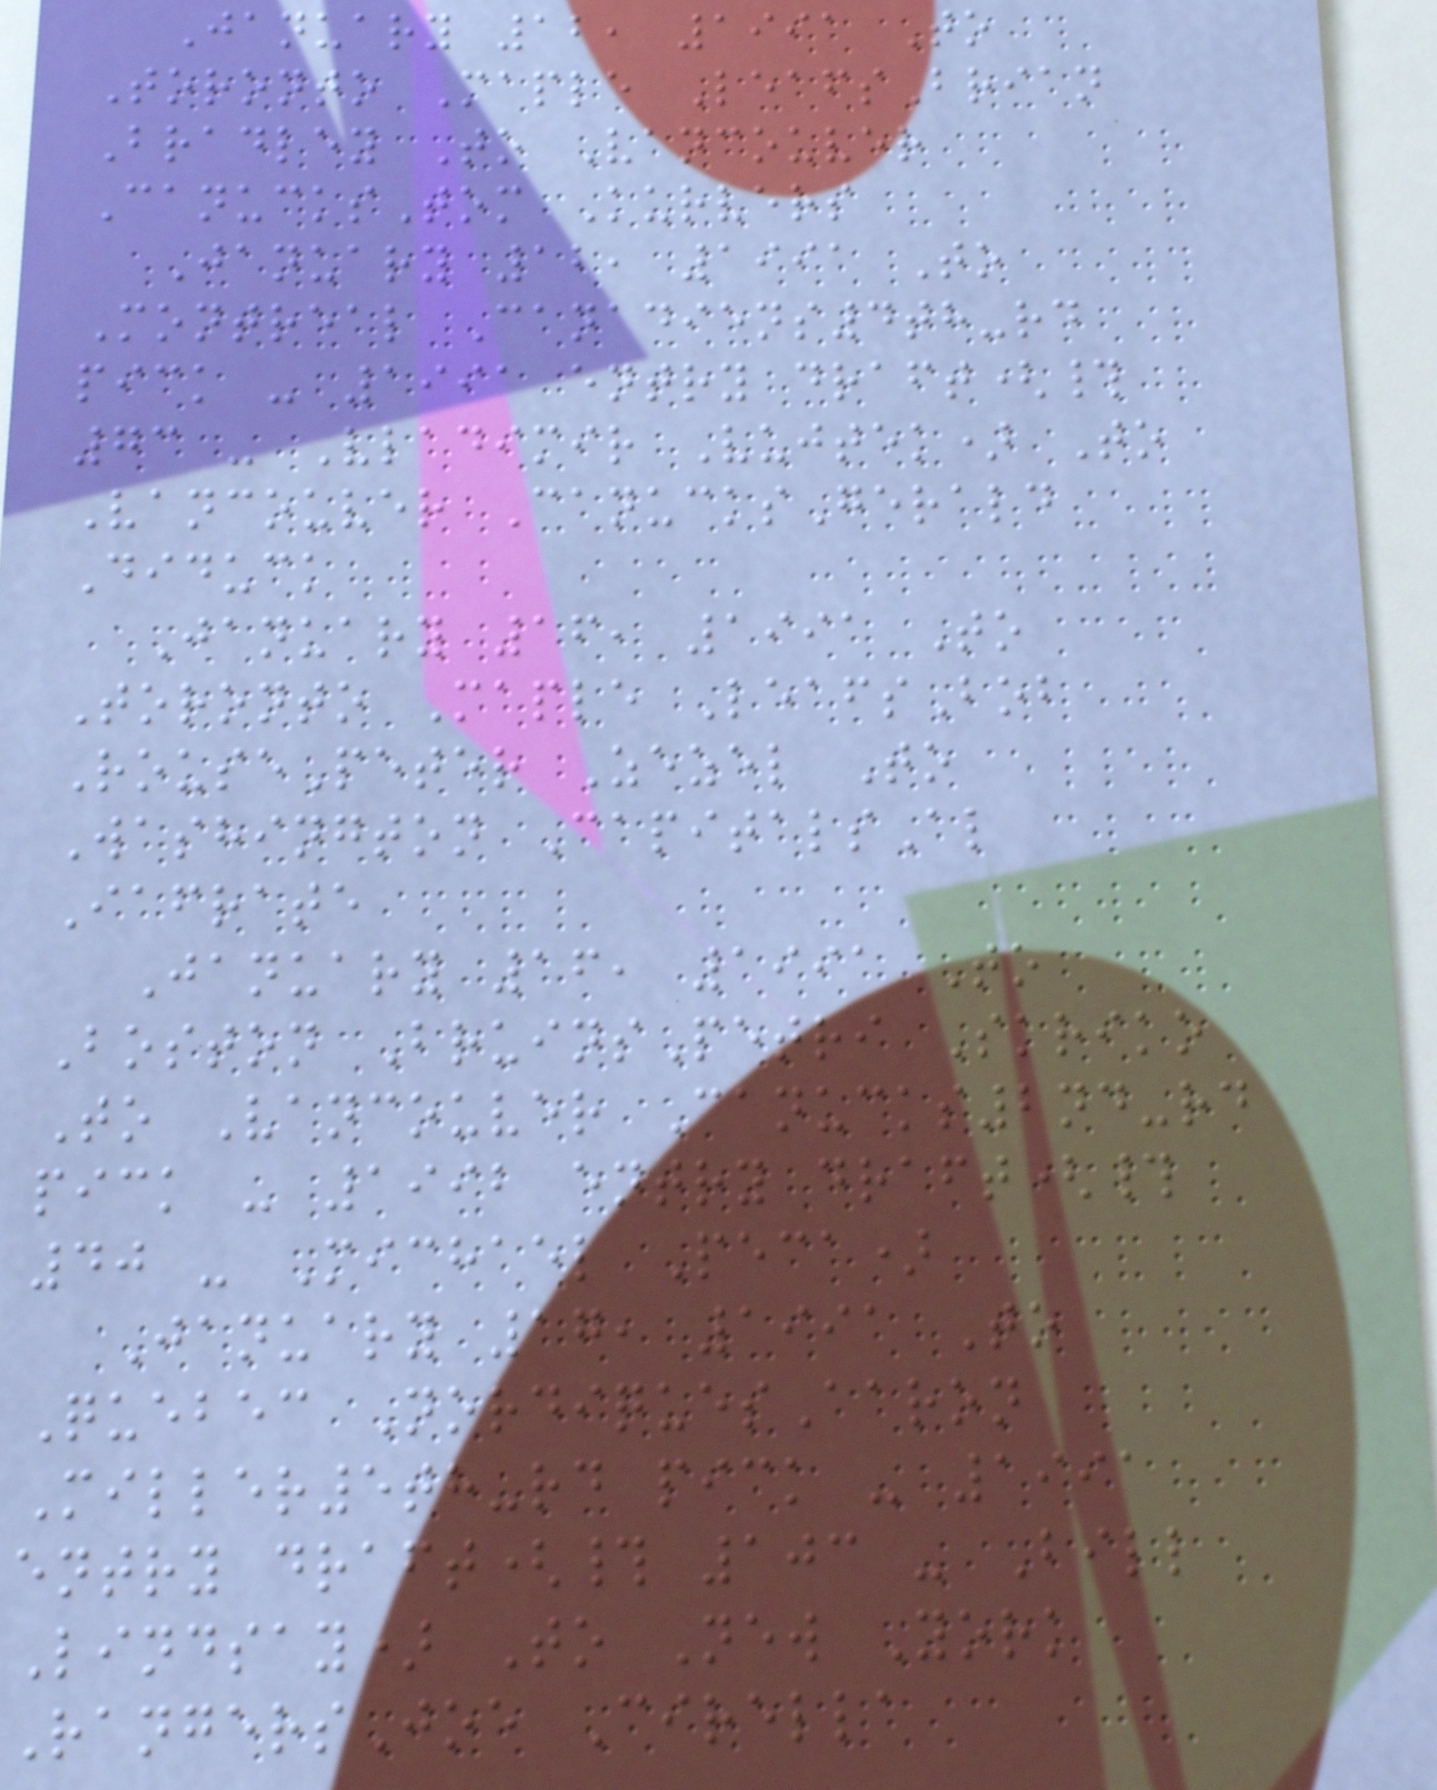January 12, 1991 To
Toronto Maple LeafsBrian
Bradley To Vancouver
CanucksTom Kurvers
January 12, 1991 To
Montreal Canadiens4th-rd
pick - 1991 entry draft(#
73 - Vladimir Vujtek) To
Vancouver CanucksGerald
Diduck
January 16, 1991 To
Toronto Maple LeafsBob
RousePeter Zezel To
Washington CapitalsAl
Iafrate
January 16, 1991 To
Boston BruinsPetri Skriko
To Vancouver Canucks2nd-rd
pick - 1992 entry draft(#
40 - Michael Peca)
January 17, 1991 To
Quebec NordiquesAaron
Miller5th-rd pick - 1991
entry draft(# 103 - Bill
Lindsay) To New York
RangersJoe Cirella
